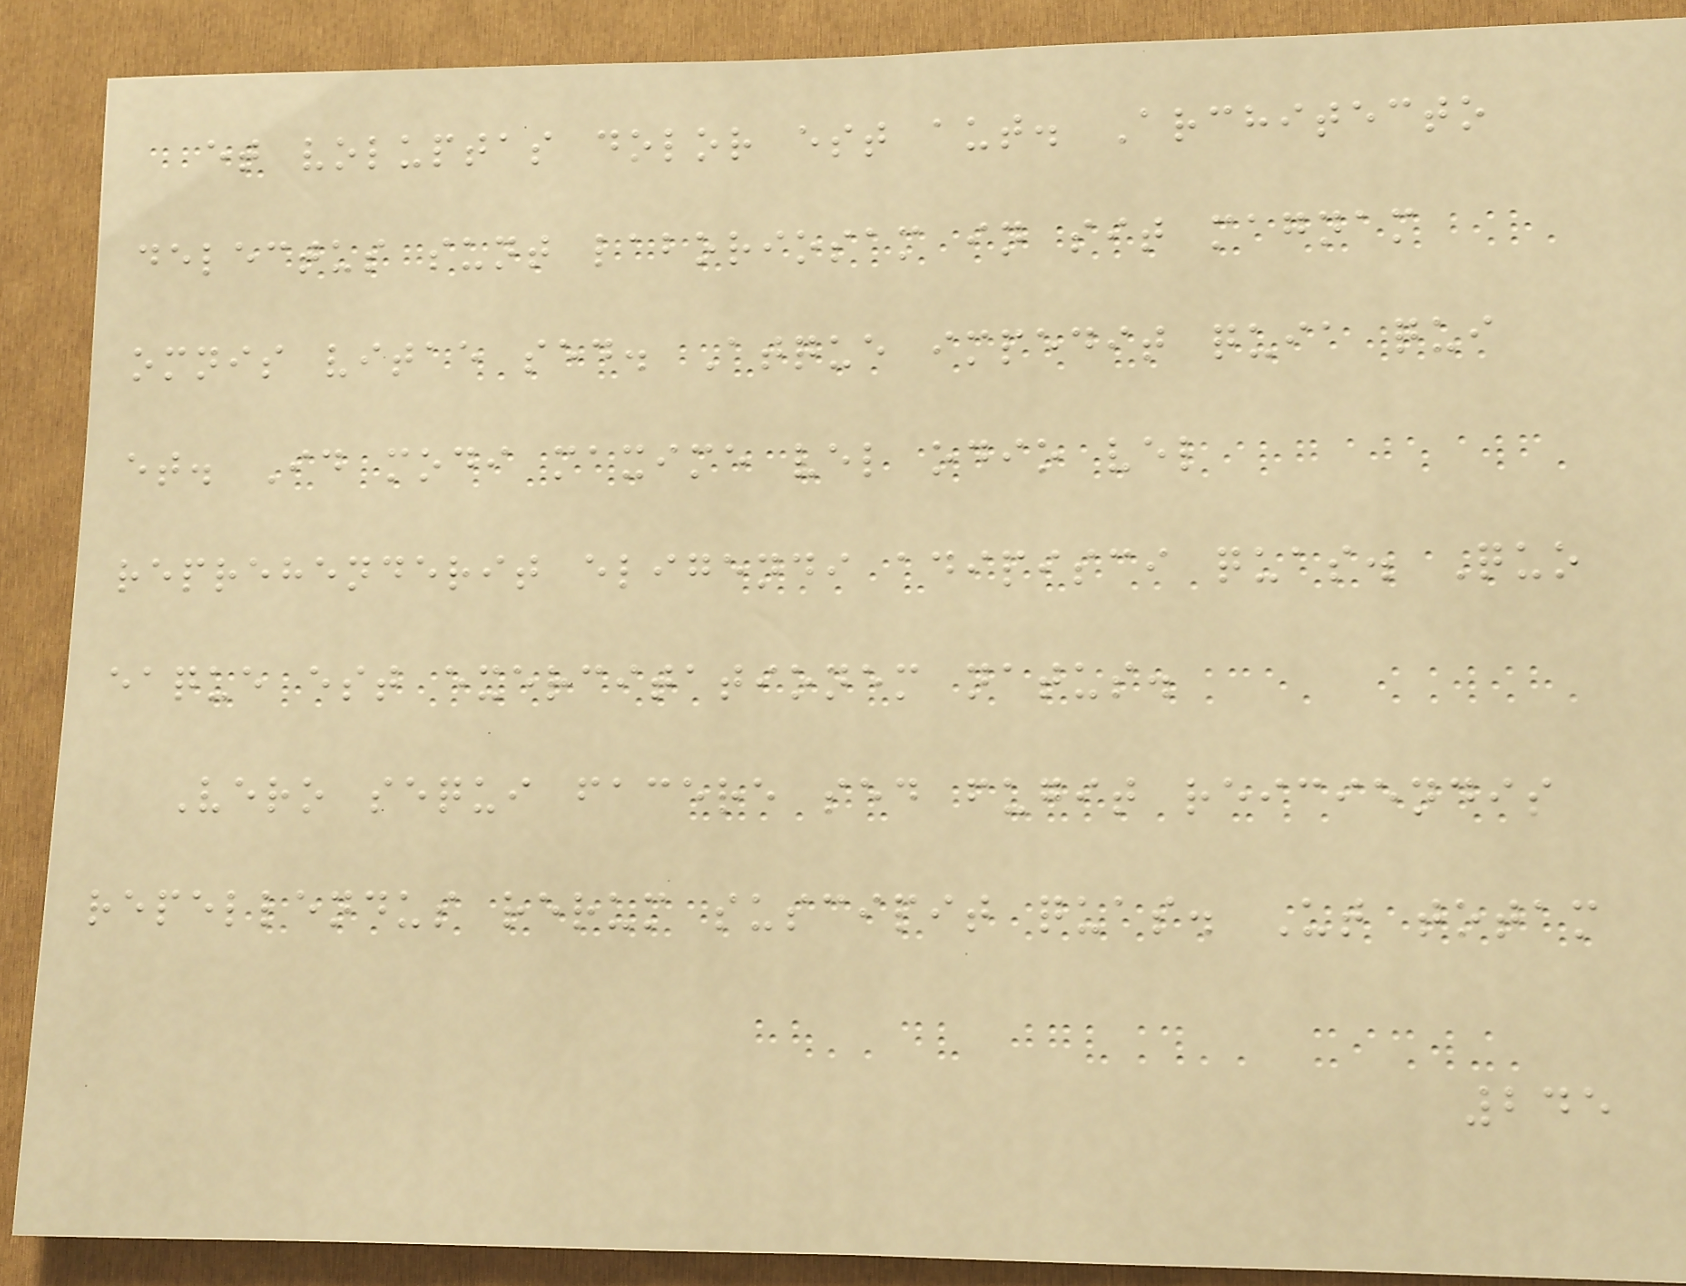et voluptas dolor est aut. Architecto
delectus sunt laboriosam in sit magnam
omnis vitae sed. Atque impedit quia qui
et. Id modi maxime vel odio vel
reprehenderit eligendi adipisci quas. Quo
eaque est exercitationem natus.
Vero sequi facere sed fugit reiciendis
repellendus rerum suscipit quas. Ut totam
245
